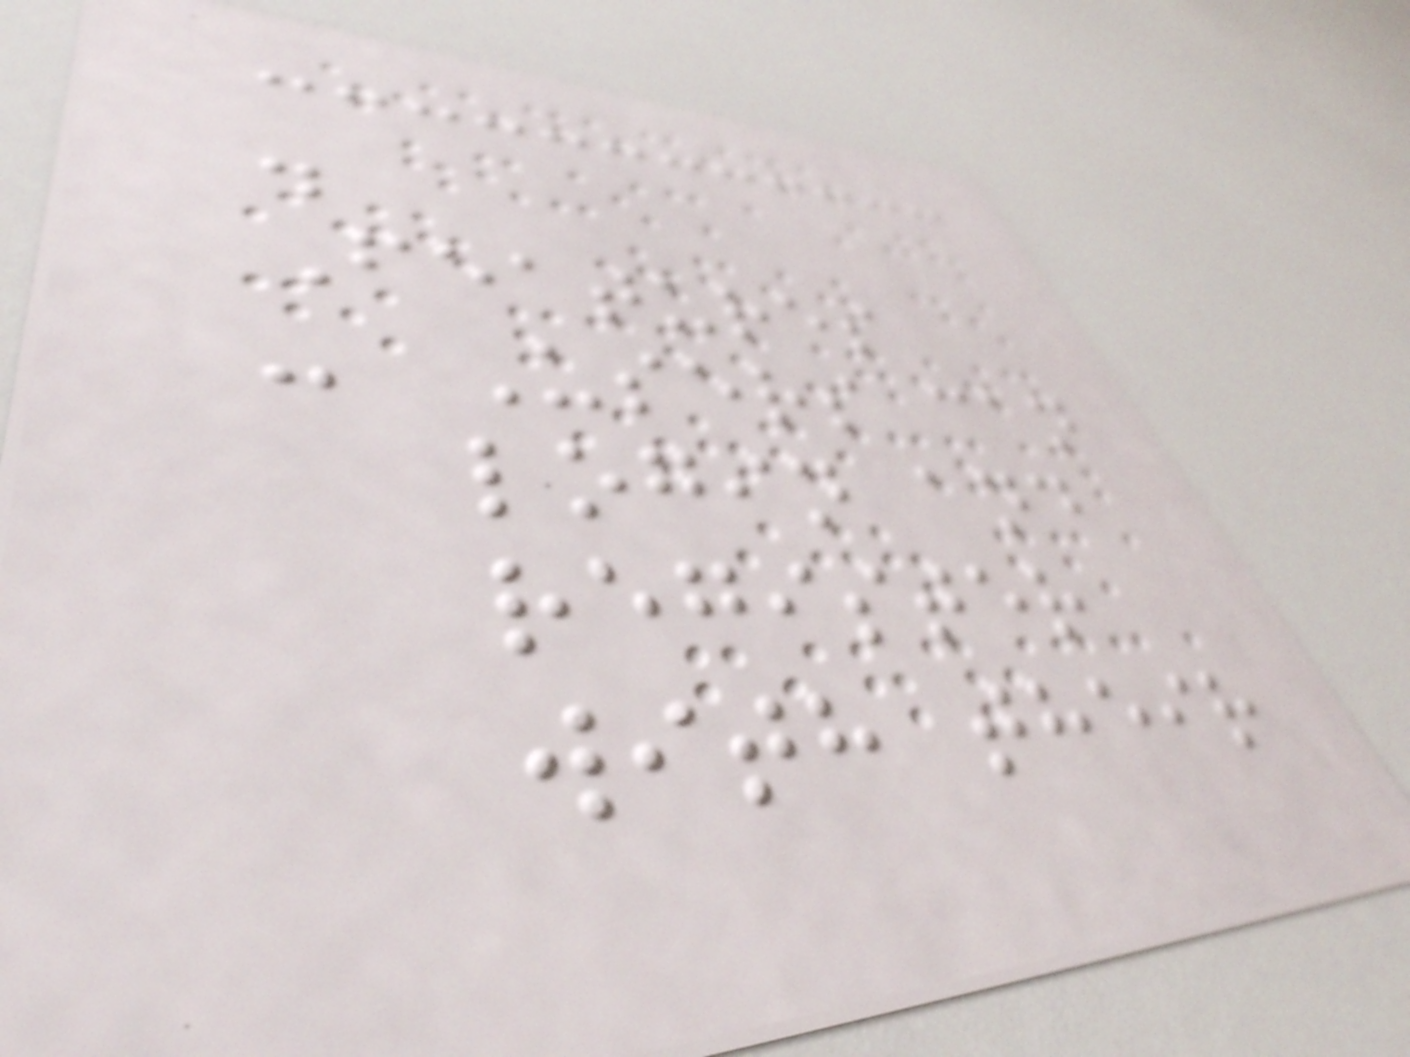.
Features
- Users can
login and
register
with their
